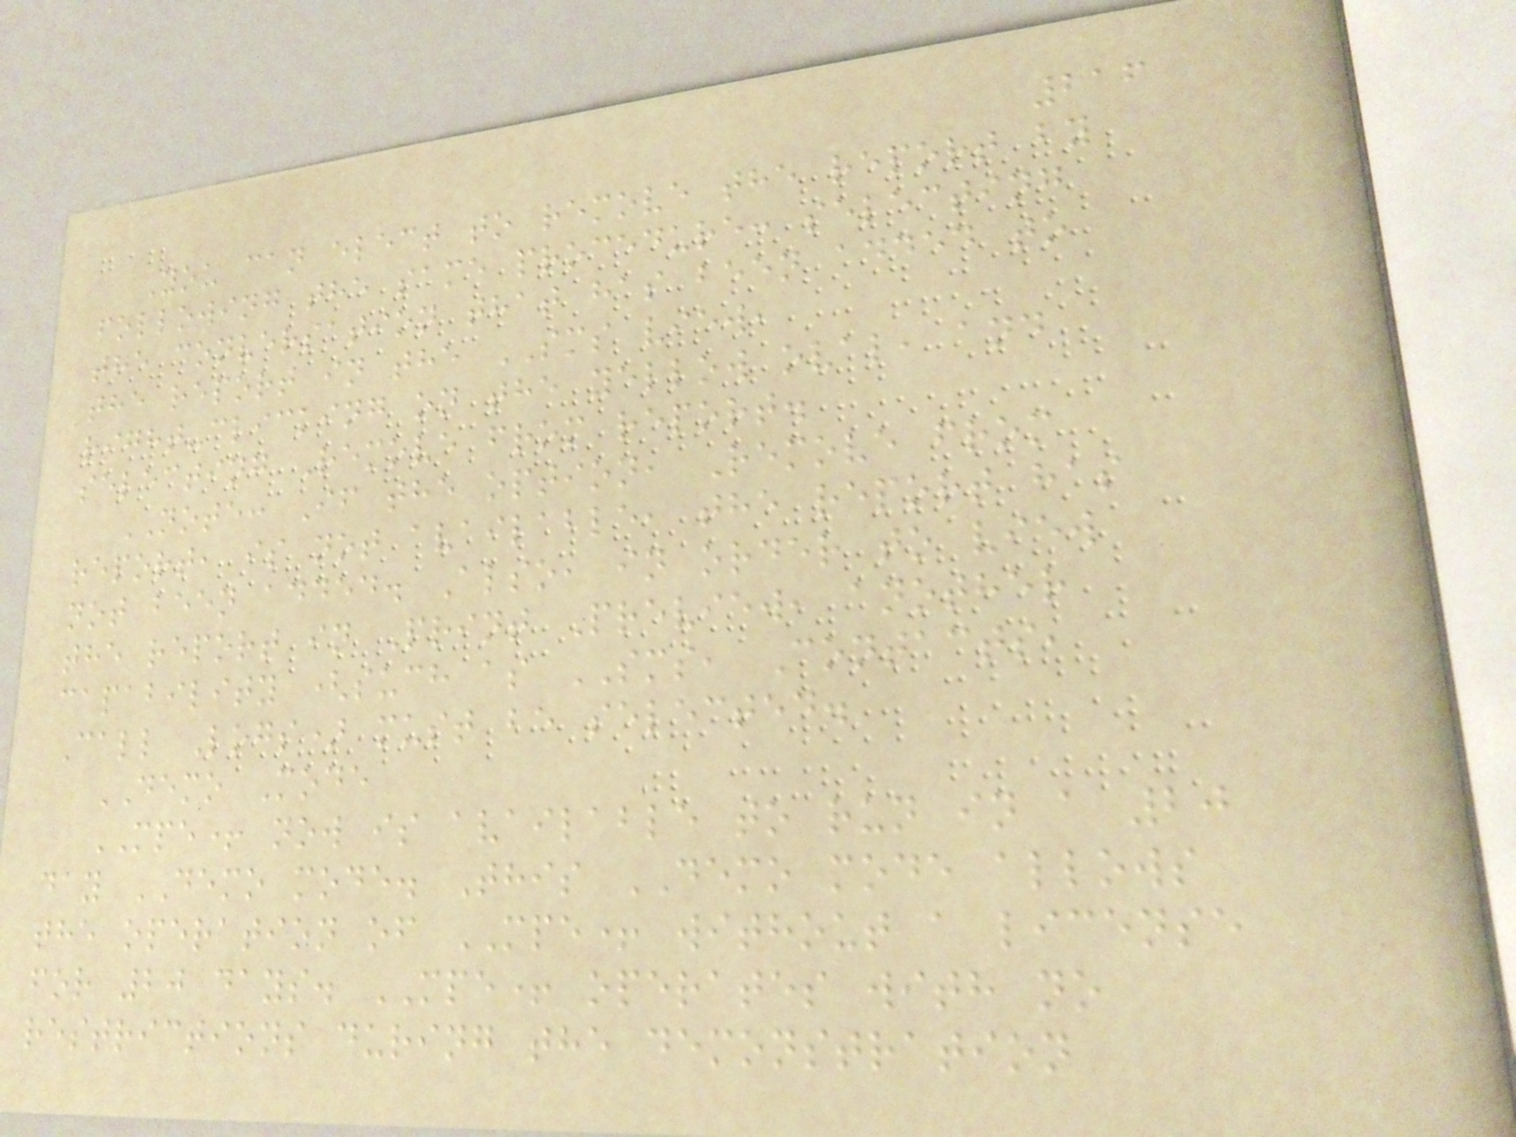216
You can elect to remove the report by
following the same procedure: selecting
the conversation that has been added to
the report in the SMS view,
right-clicking on the yellow oval, and
selecting Remove from report.
NOTE: If the option, Remove from
report, is not available, the report has
not been added. Also, in order to view
the report in Print Preview, another
capability (such as SMS, Contacts,
Call Logs) must be selected.
DEMO Mode
MPE+ now is available to run in a 20
day DEMO mode. This DEMO mode allows
the operation of MPE+ without a license
for 20 days. MPE+ operates with no
restrictions during the demonstration
